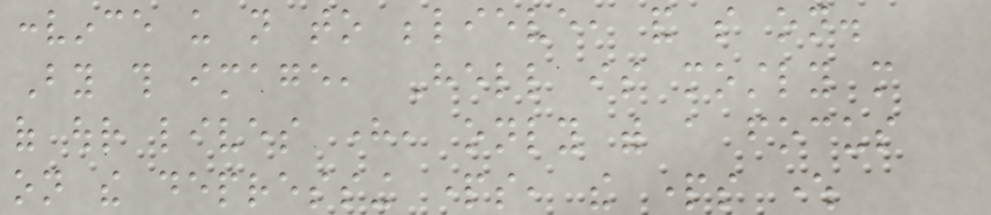convince us not to believe, and so on.
By this image, Hell is mostly more
of our lives here, only with a focus
on the depressing parts, the parts where
